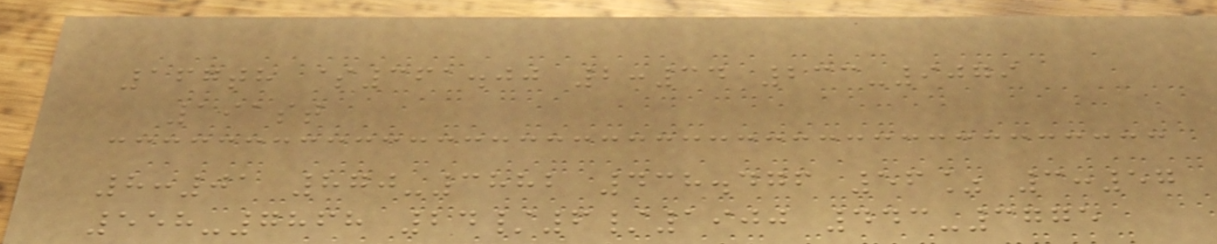167th $361.00 2:34 233-9079
191st
8:01 870-3882 438.476 56% 3:57
558-7868 24/6/1900 443-3775
